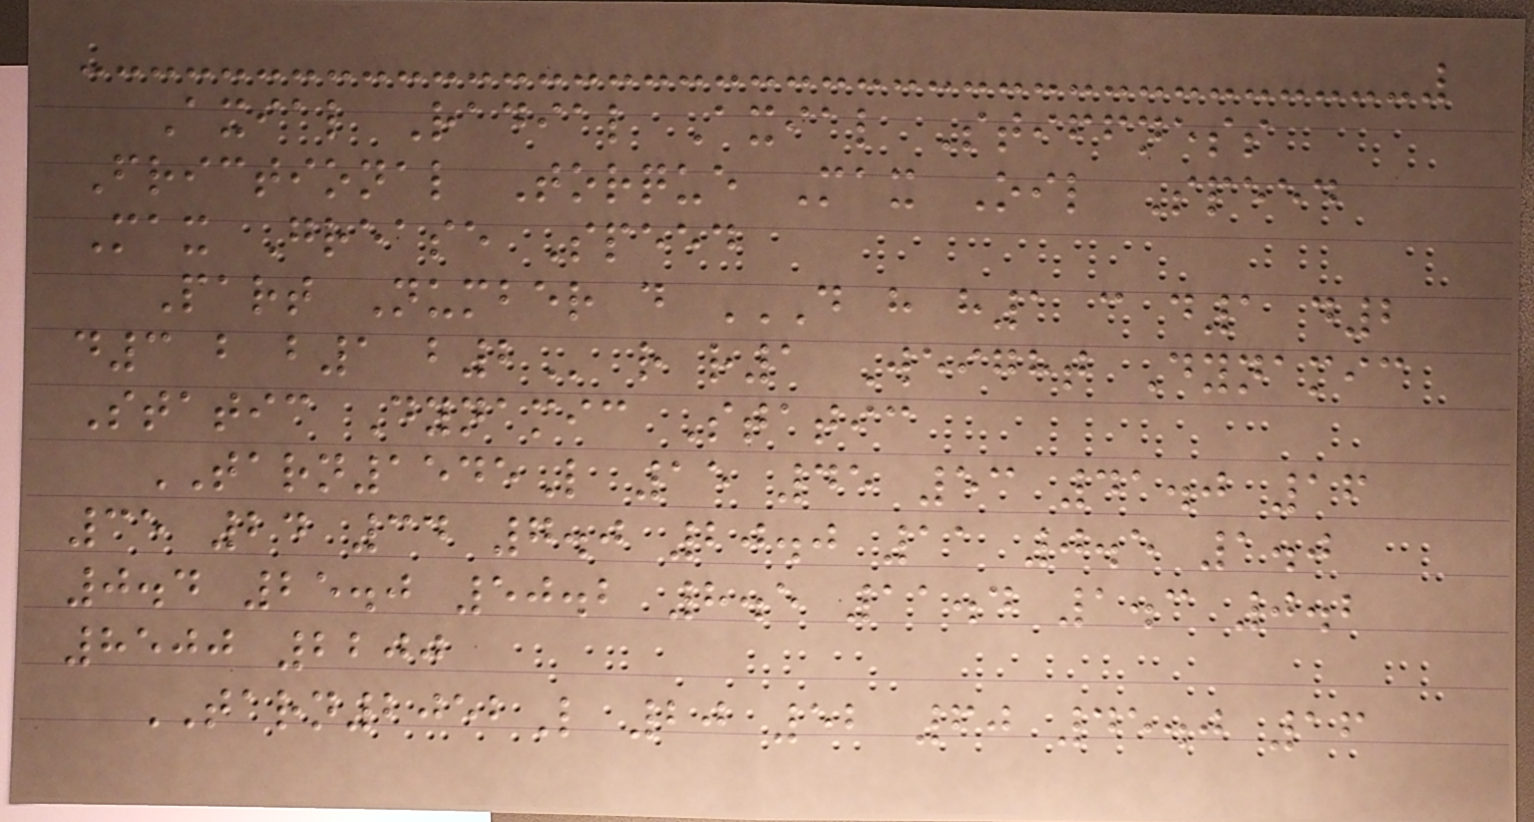Axial Radial Axial Stiffness
Frictional Torque Max Oil Speed
Max Grease Speed
Part Number d D H H1 C D1 D2
D3 B B1 B2 r r1 Weight Dynamic
Static Dynamic Static
TARN1545L 15 45 53 41.0 16
35 24 34 7.0 20.0 11 0.5 1.0
0.4 25.0 50.2 8.5 11.4 1.3 0.2
8500 2200
TARN2052L 20 52 60 45.0 16
